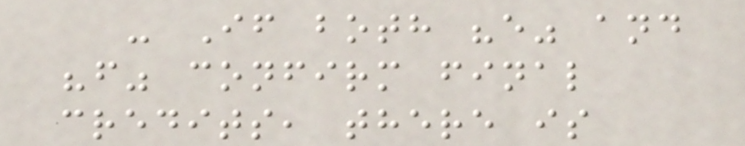- If both "e" and
"f" confirm final
credits, there is
